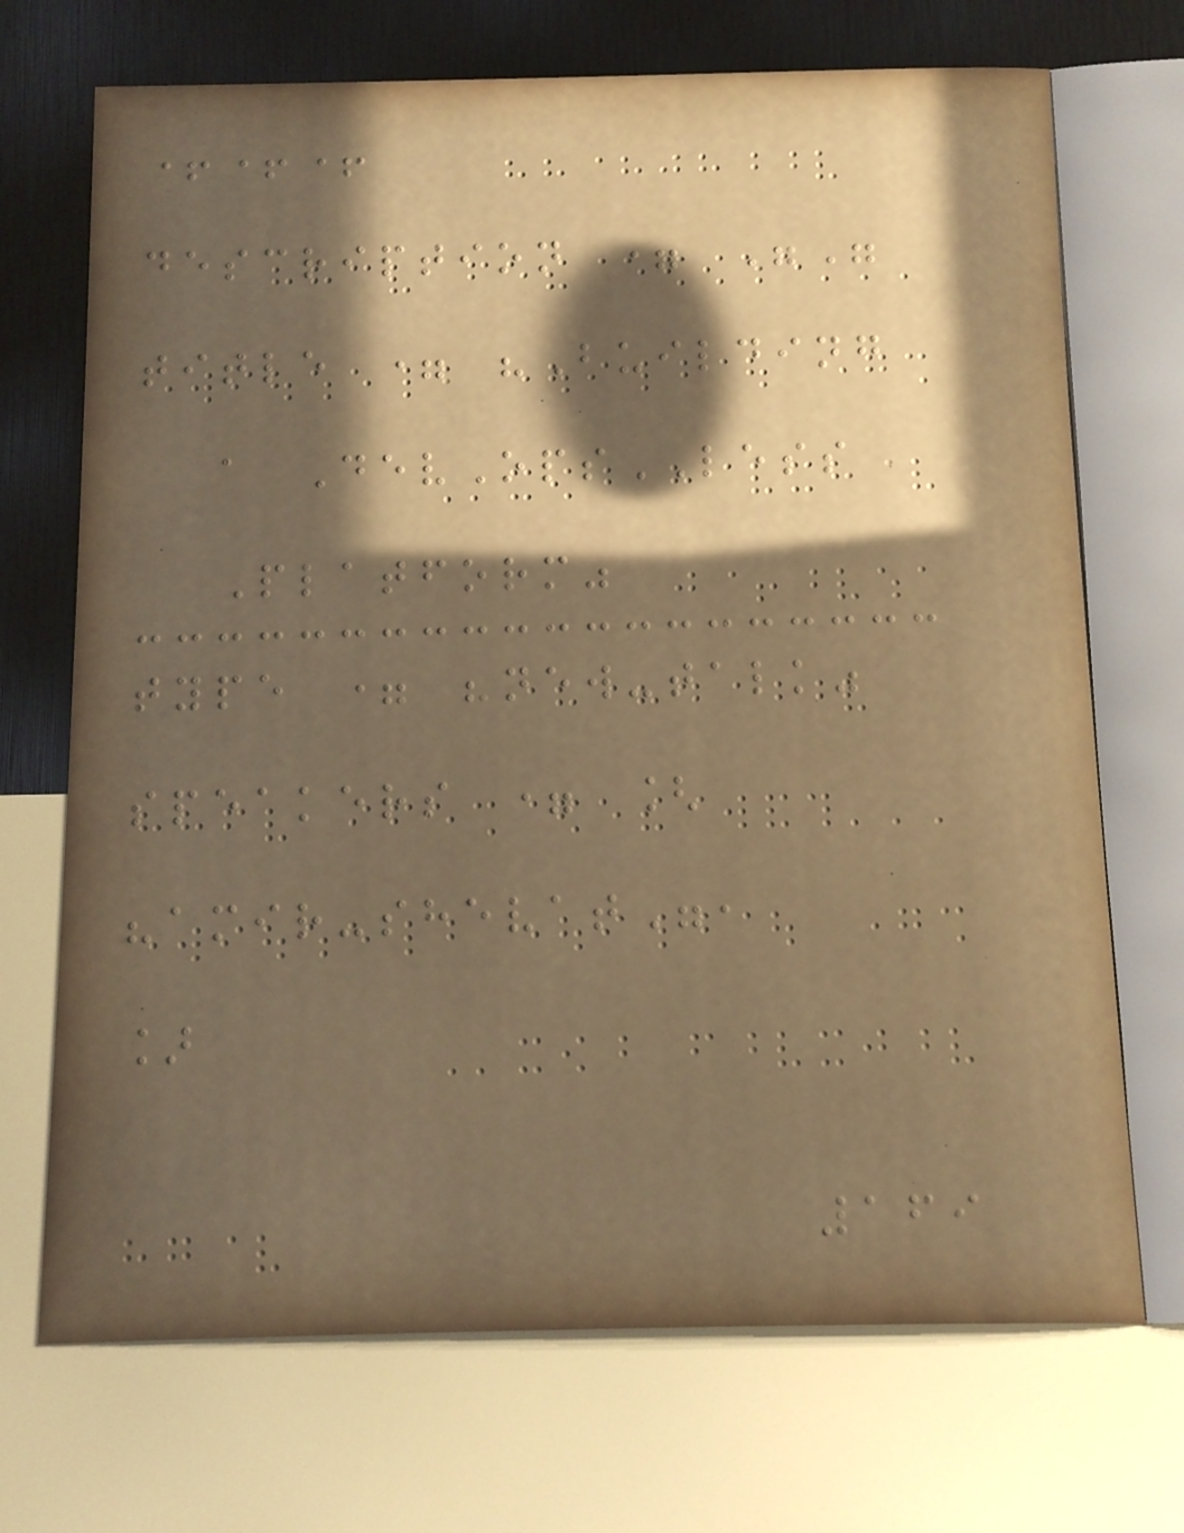+++
description = ""
title = "Building
a DevOpsLESS
Platform"
type = "new-talk"
speakers = [
"amir-shevat",
]
169
